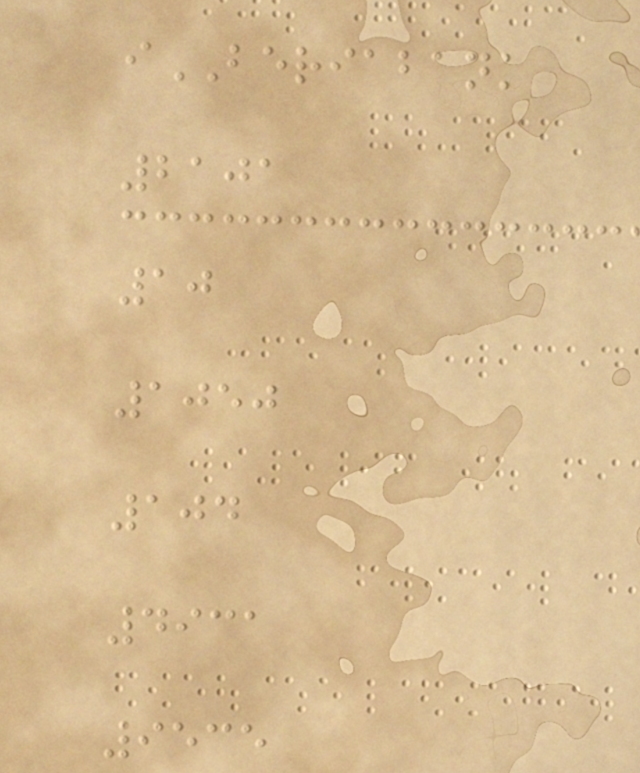iBERIABANK
2101
10
1050
104
4931
9535
